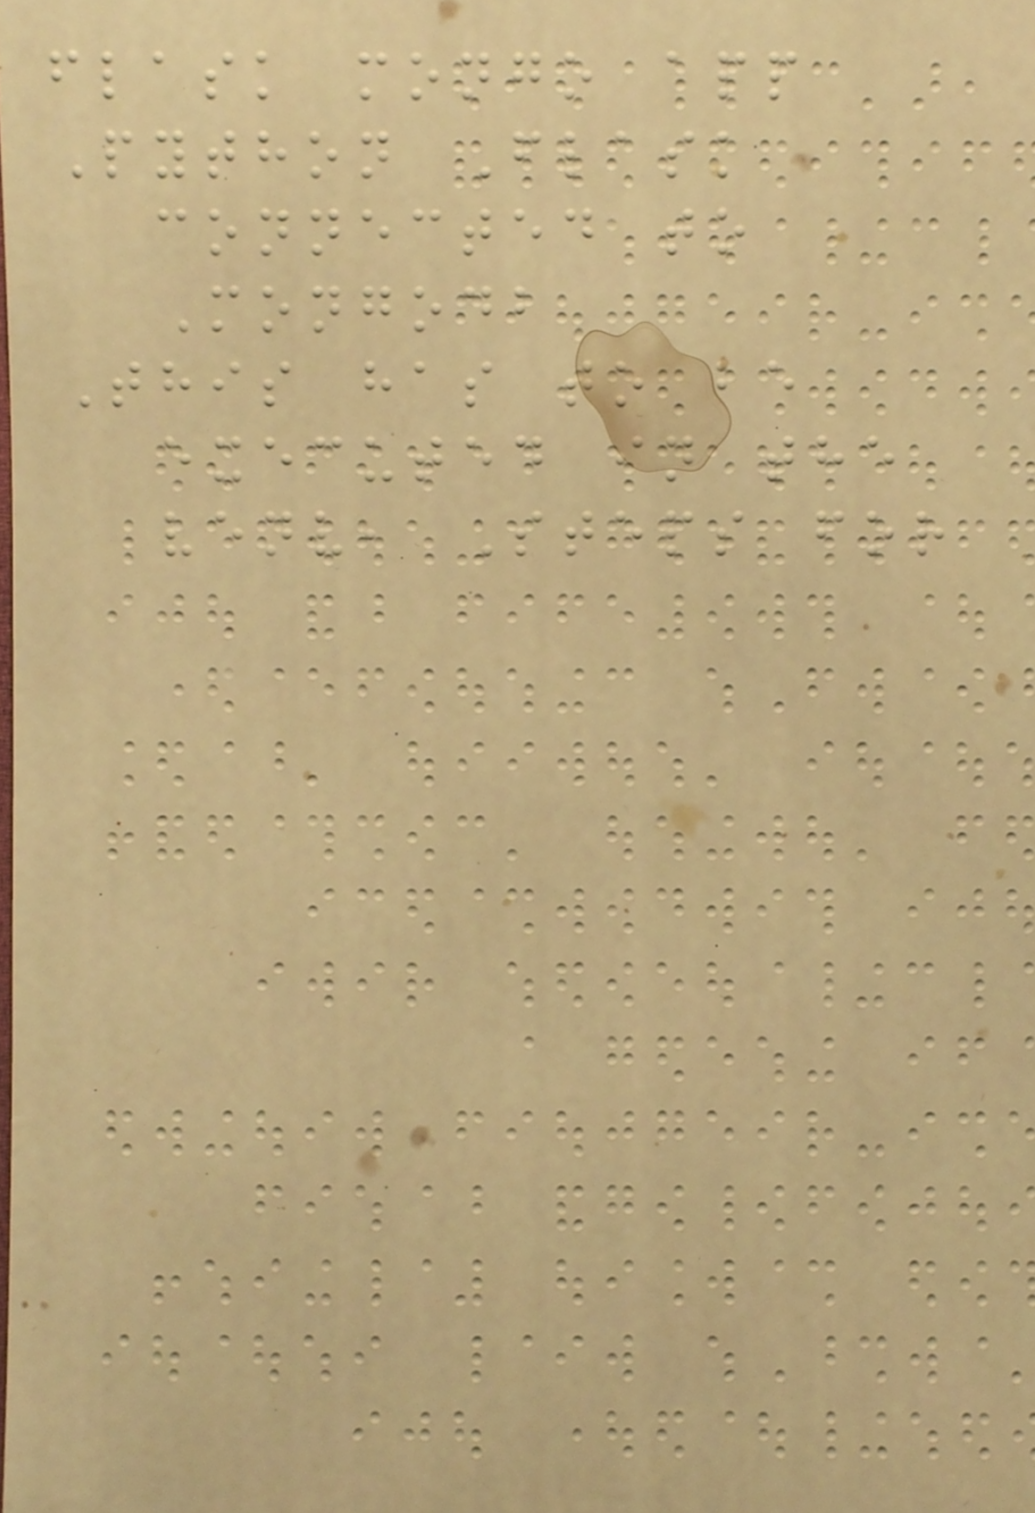flask mongo app
Python Flask
connected to
Mongodb
This has to be
executed in the
venv, Steps for
